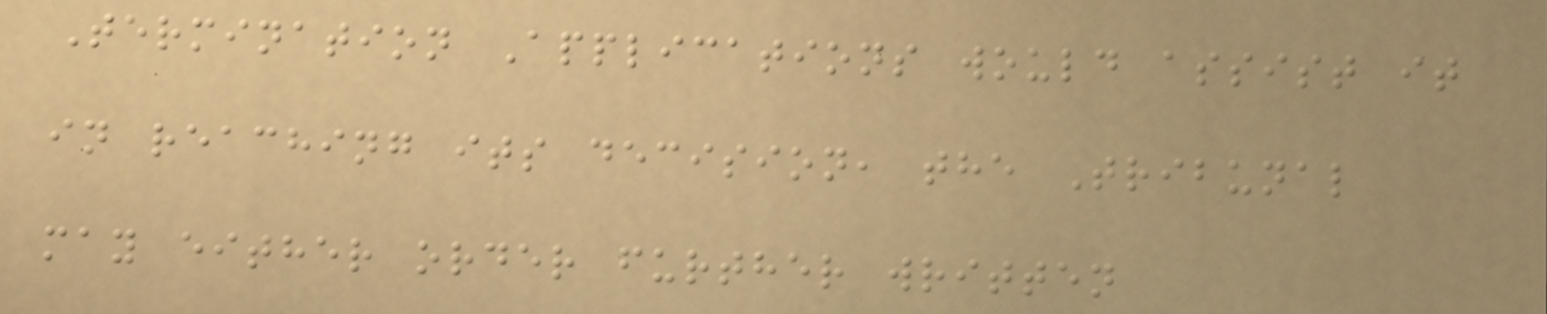Termination Applications would assist it
in reaching its decision, the Tribunal
may either order further written
